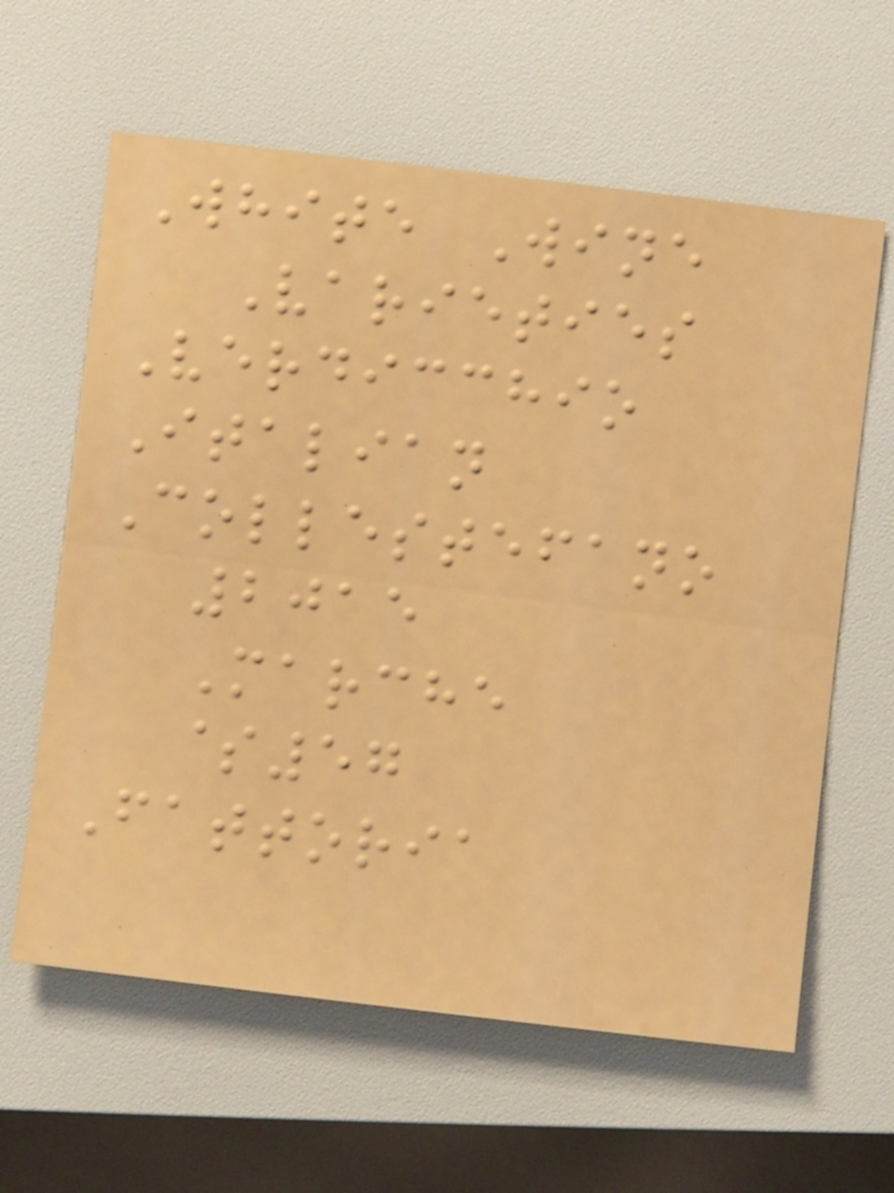White Wine
Varieties
Verdicchio
Italian
Collestefano
2015
Marche
$57
Fattoria
